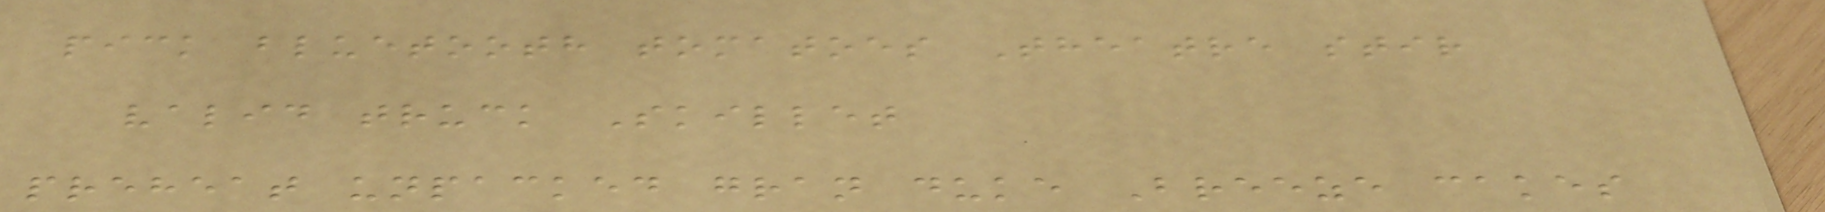pick bluetooth tomatoes Theatre stir
valid truck Skillet
preheat unpacked gran duke Breeze cakes
